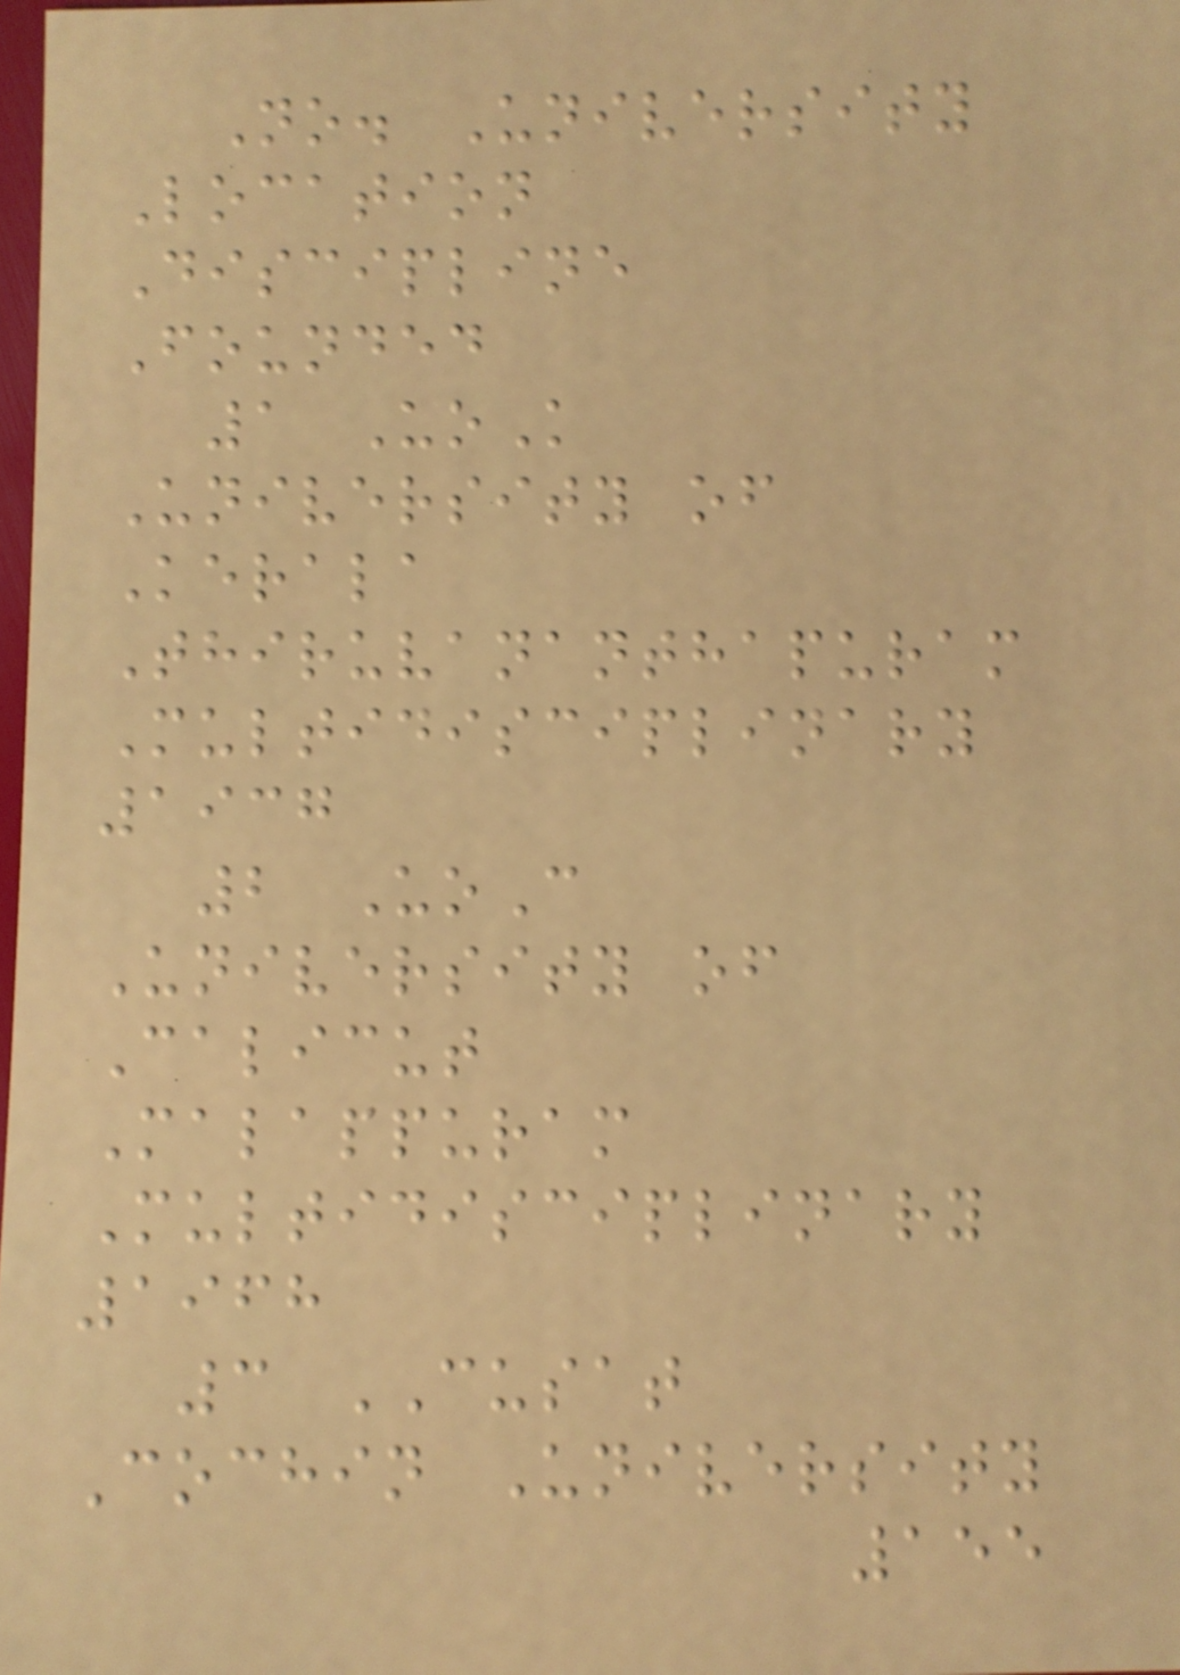No. University
Location
Discipline
Founded
1 UoK
University of
Kerala
Thiruvananthapuram
Multidisciplinary
1937
2 UoC
University of
Calicut
Malappuram
Multidisciplinary
1968
3 CUSAT
Cochin University
155
